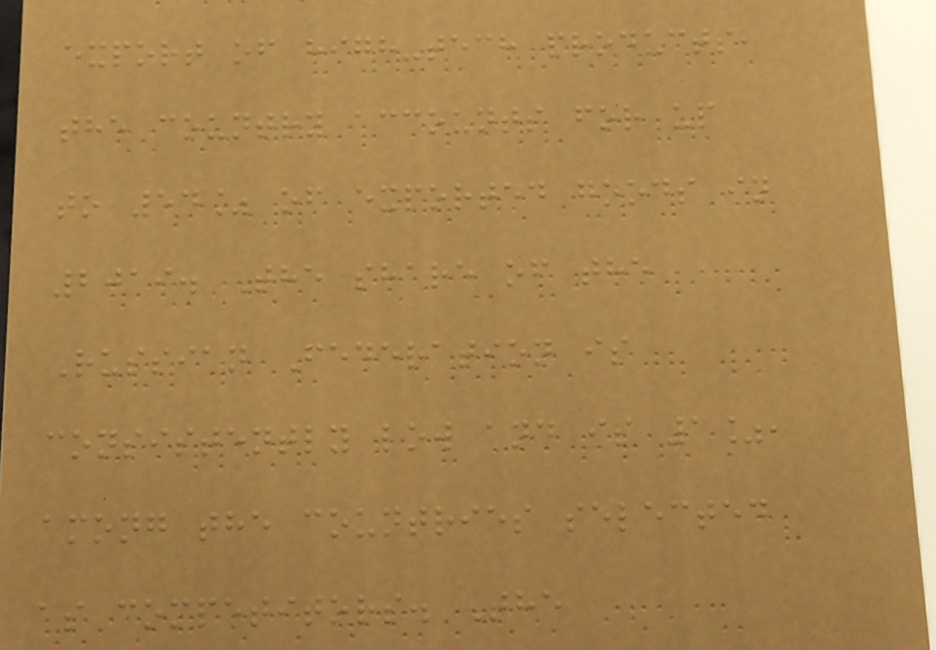export of high-tech products,
the country accounts for up
to 54% of exported goods in
2019. The share of the
Russian Federation is
consistently low and is 1%,
among the countries selected
as competitors. The
